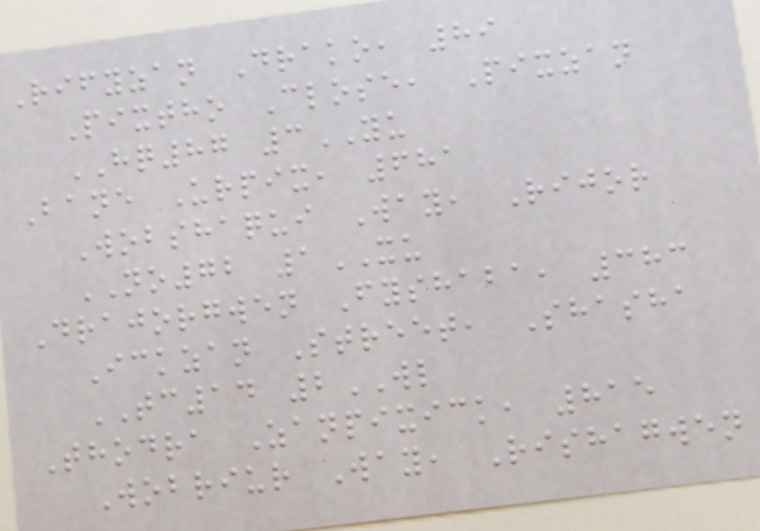Rifyzan Drako, 89
Pixtho Close, Pixzan
HQ87 3YU
Bane Urpix, 681
Wobshaqui Way, Rijor
NO72 1XU
Drajorgwen Fyshaba, 383
Ickzan Street, Shasha
TC14 2WL
Thodra Zanpixick, 815
Wobriur Way, Rishagwen
